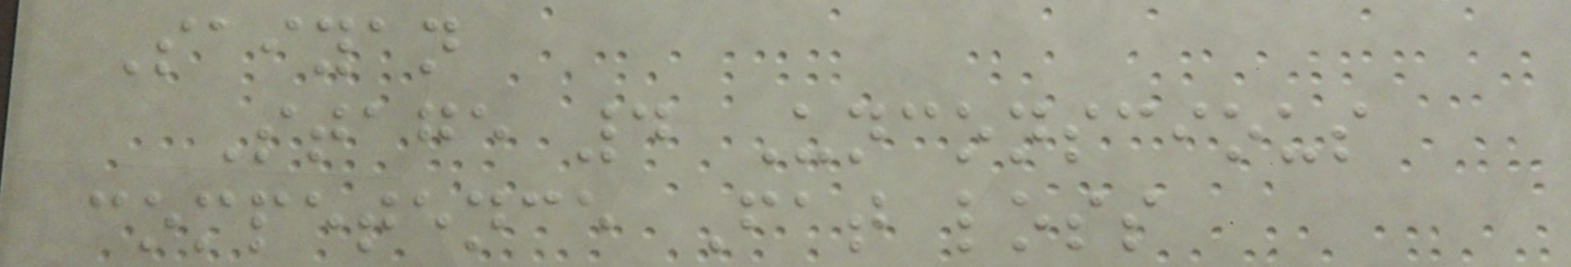Saiyan
Stage 4 Unconscious
competence Fat loss
